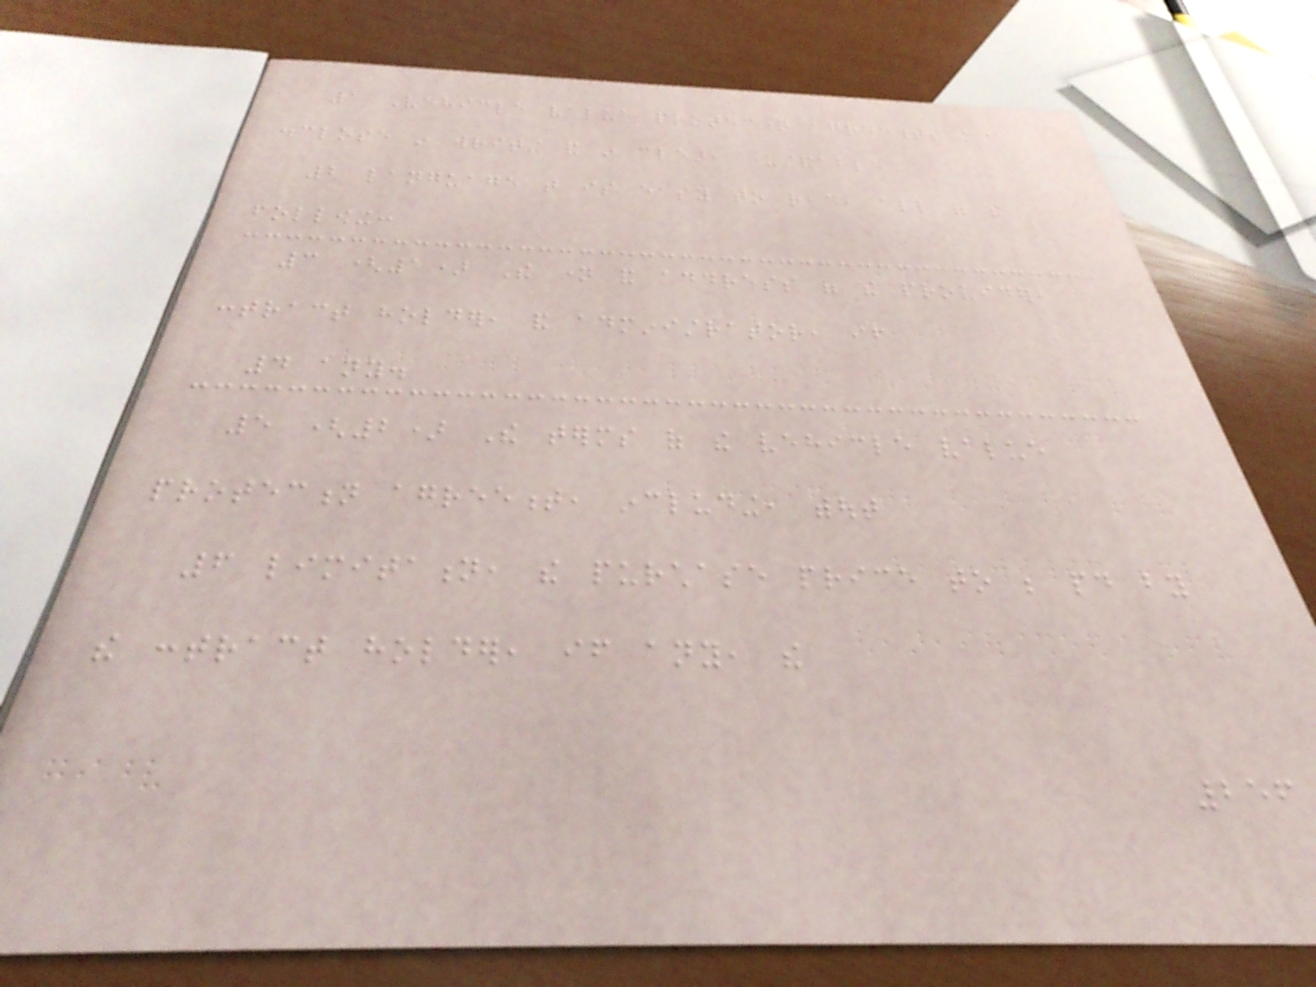1 Vehicle value protection agreements must
disclose in writing and in clear, understandable
2 language that is easy to read, all of the
following:
3 (1) The name and address of the provider,
contract holder, and administrator, if
4 any.
5 (2) The terms of the vehicle value
protection agreement, including, without
6 limitation, the purchase price to be paid by
the contract holder, if any, the
256
